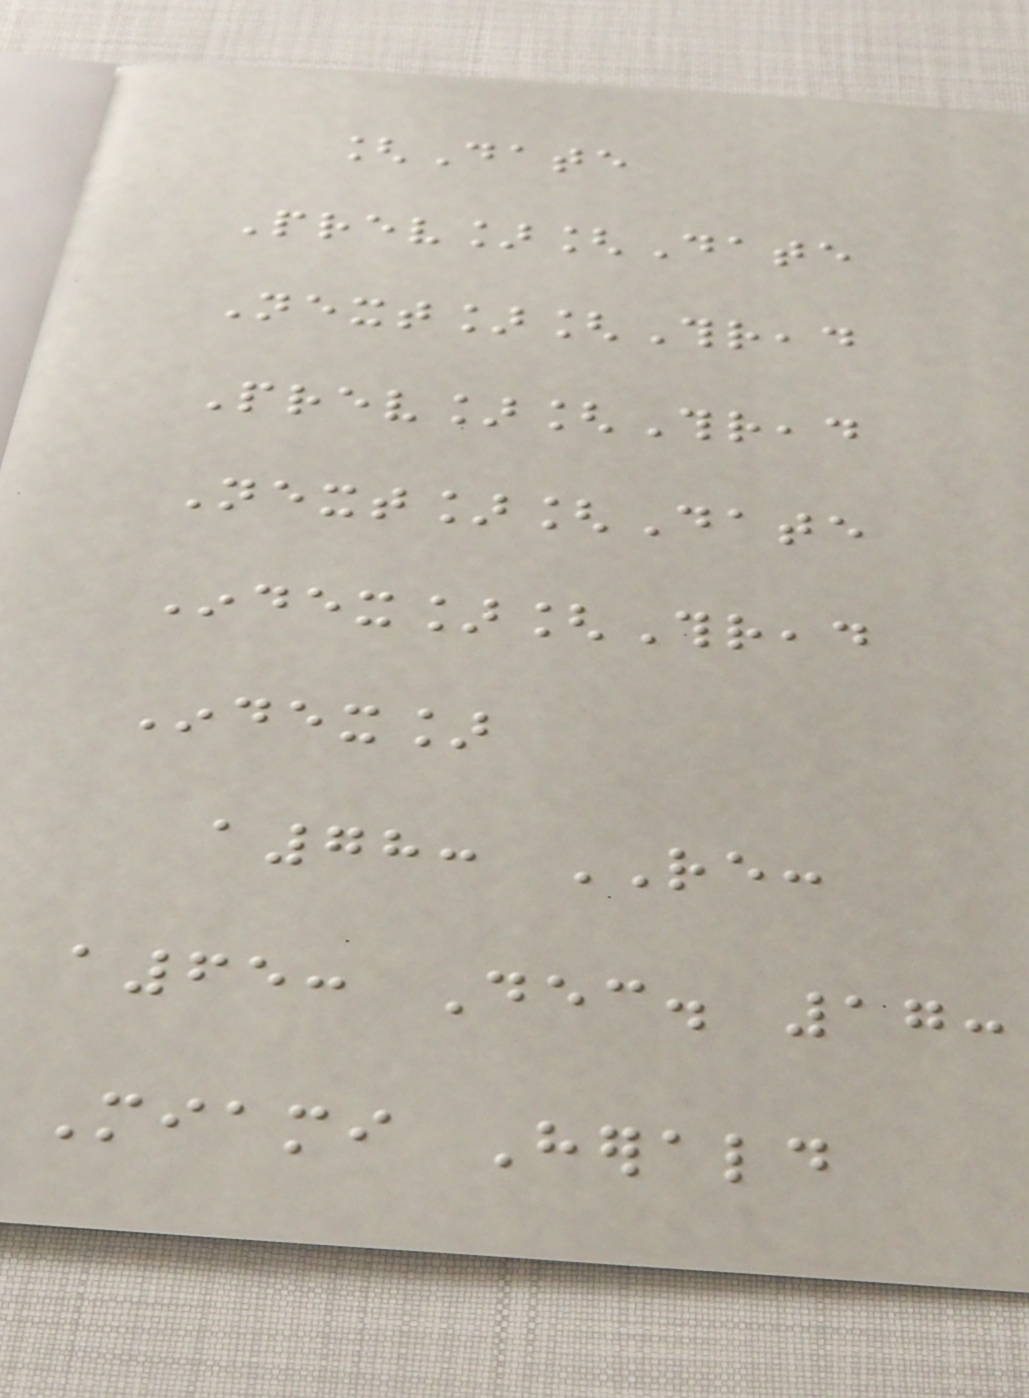[Date
Prev][Date
Next][Thread
Prev][Thread
Next][Date
Index][Thread
Index]
a78: RE:
a65: Dec. 17:
Miami Herald
